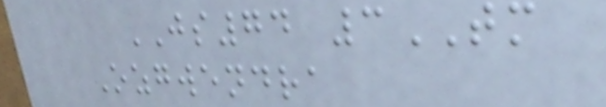JS74 3TM
Ozgwendra
